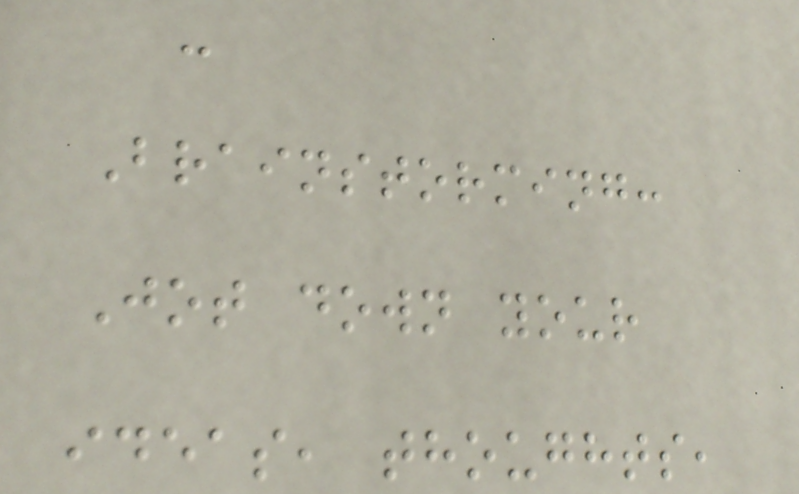-
Brainstorming:
Jot down your
ideas, thoughts,
